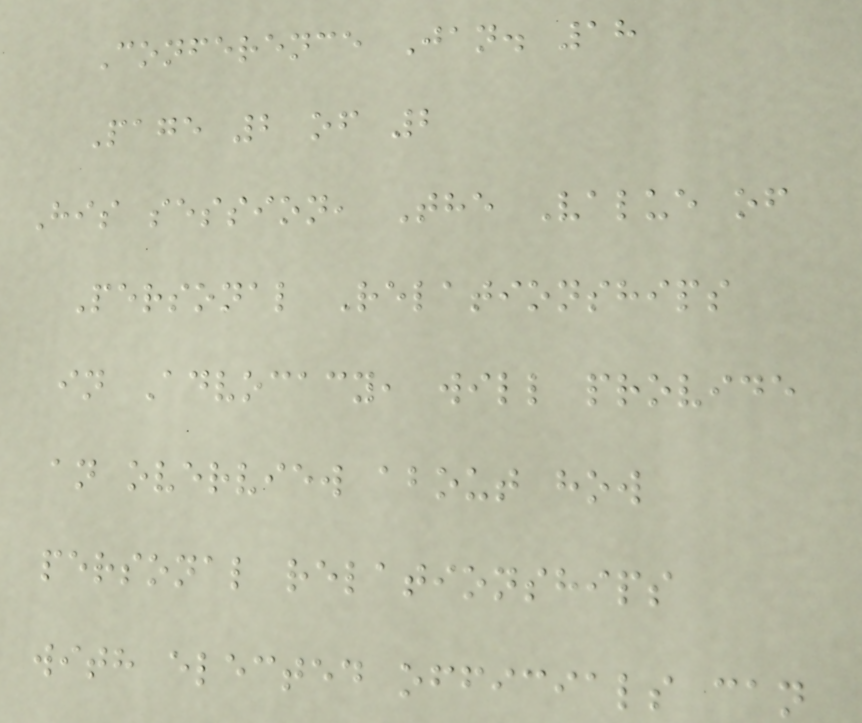Conference Jan. 18
Page 2 of 2
His session, The Value of
Personal Relationships
in Advocacy, will provide
an overview about how
personal relationships
with elected officials can
